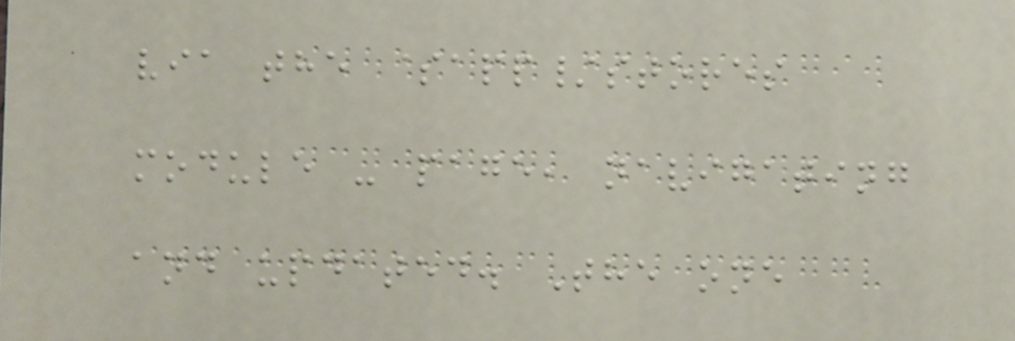via the $app/stores
module - page, navigating
and updated. The one
